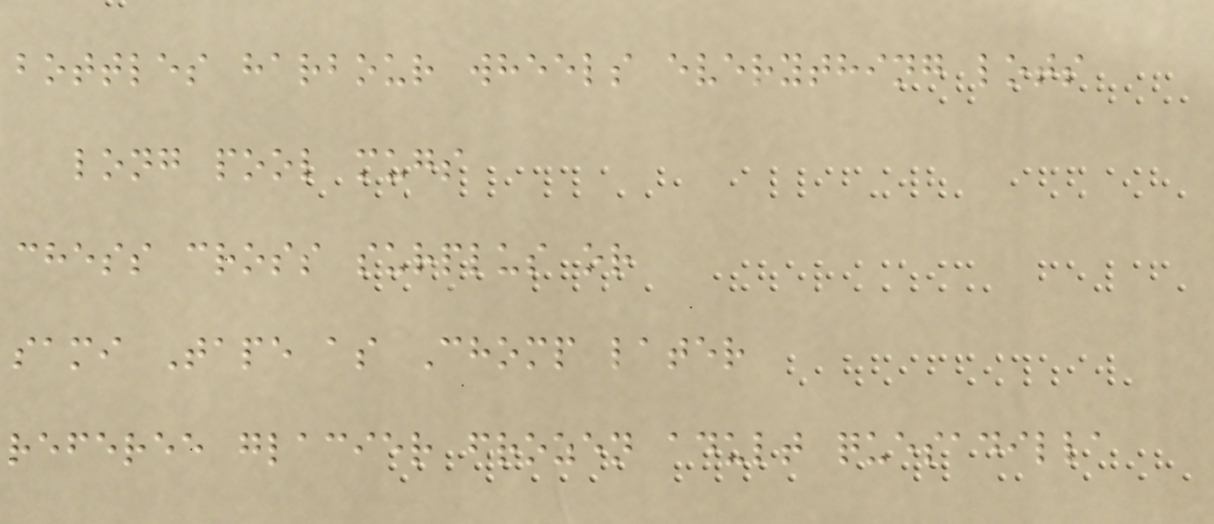bottles harbour wheels everything lots
long pool mugs
chess cross surplus or
sami Tape as Chomp later
referee glacier frozen adult quesadilla
